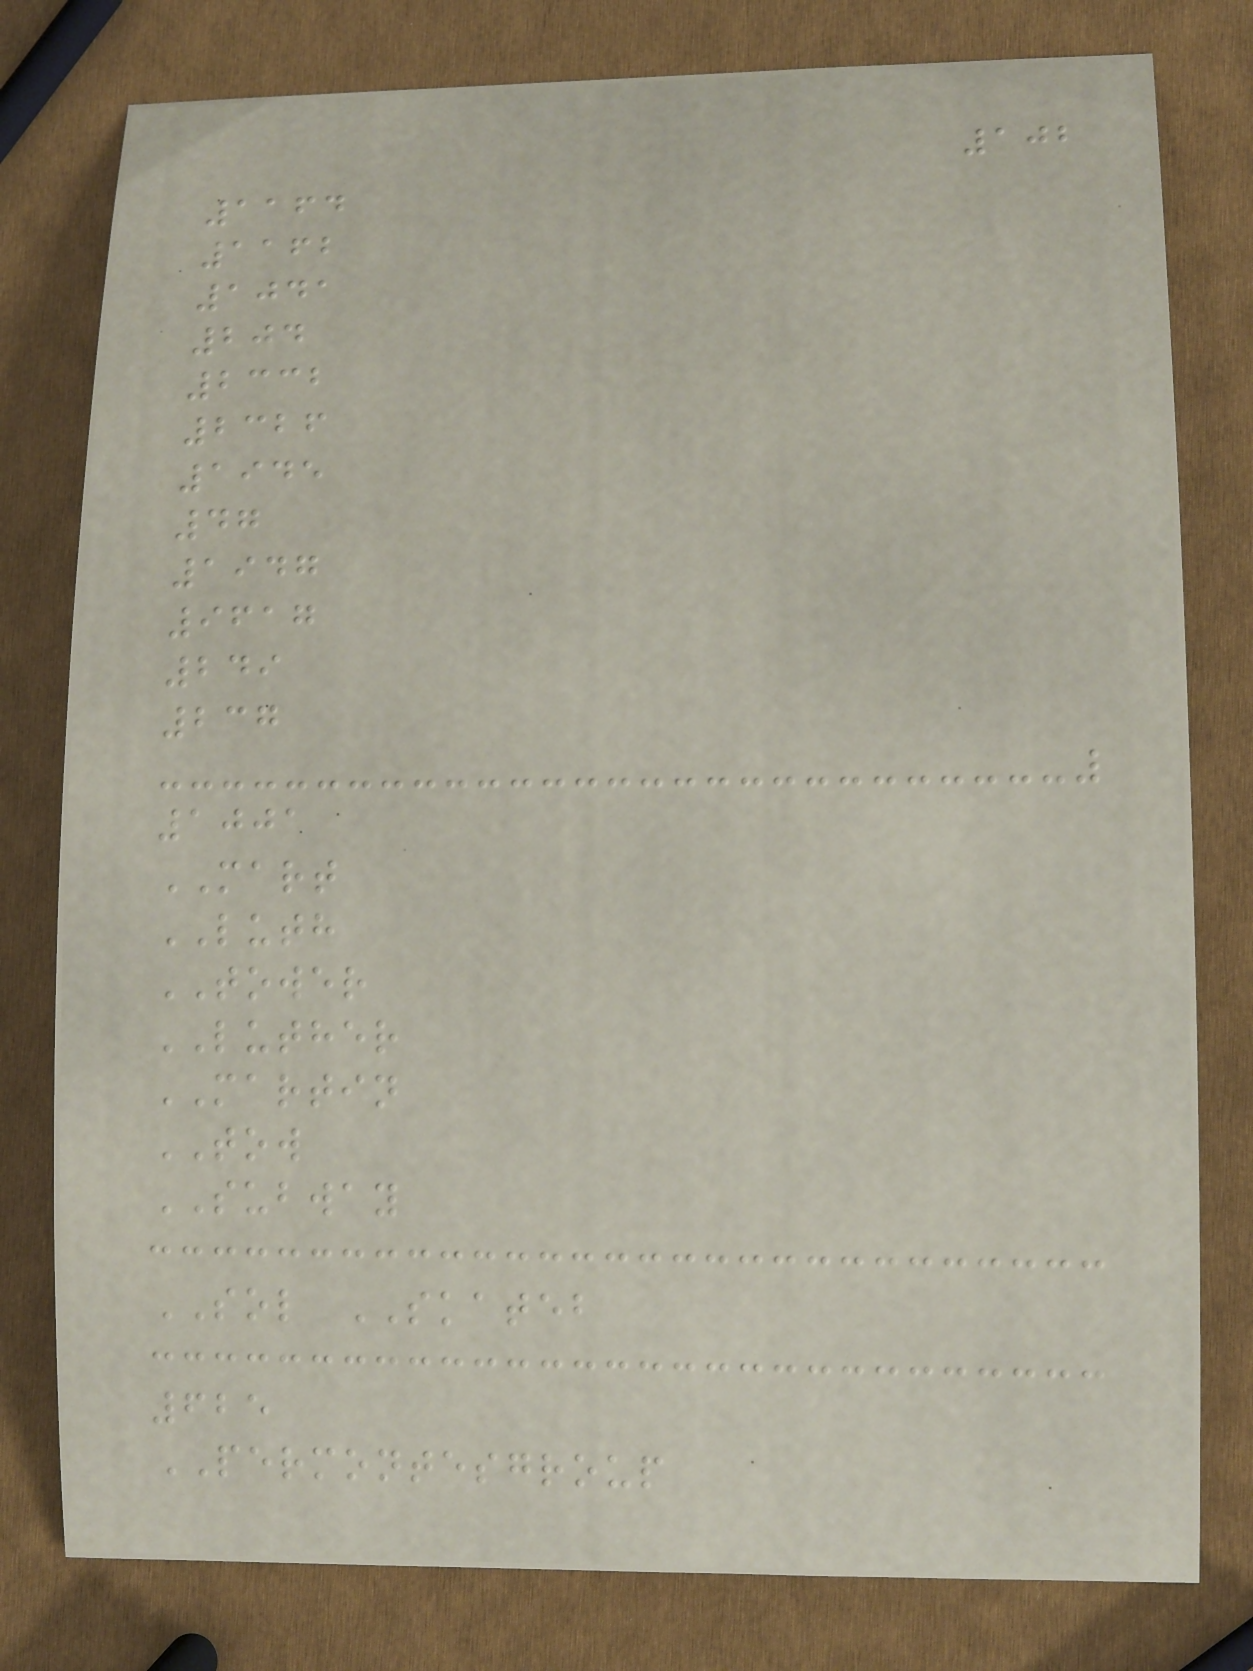102
1164
1162
1041
204
2332
2326
1945
47
1947
9617
249
237
1001
MART
LUTH
TOWER
LUTHER
MARTIN
TOW
SUBWAY
SOL SKATEB
625
PERMONTESGROUP
